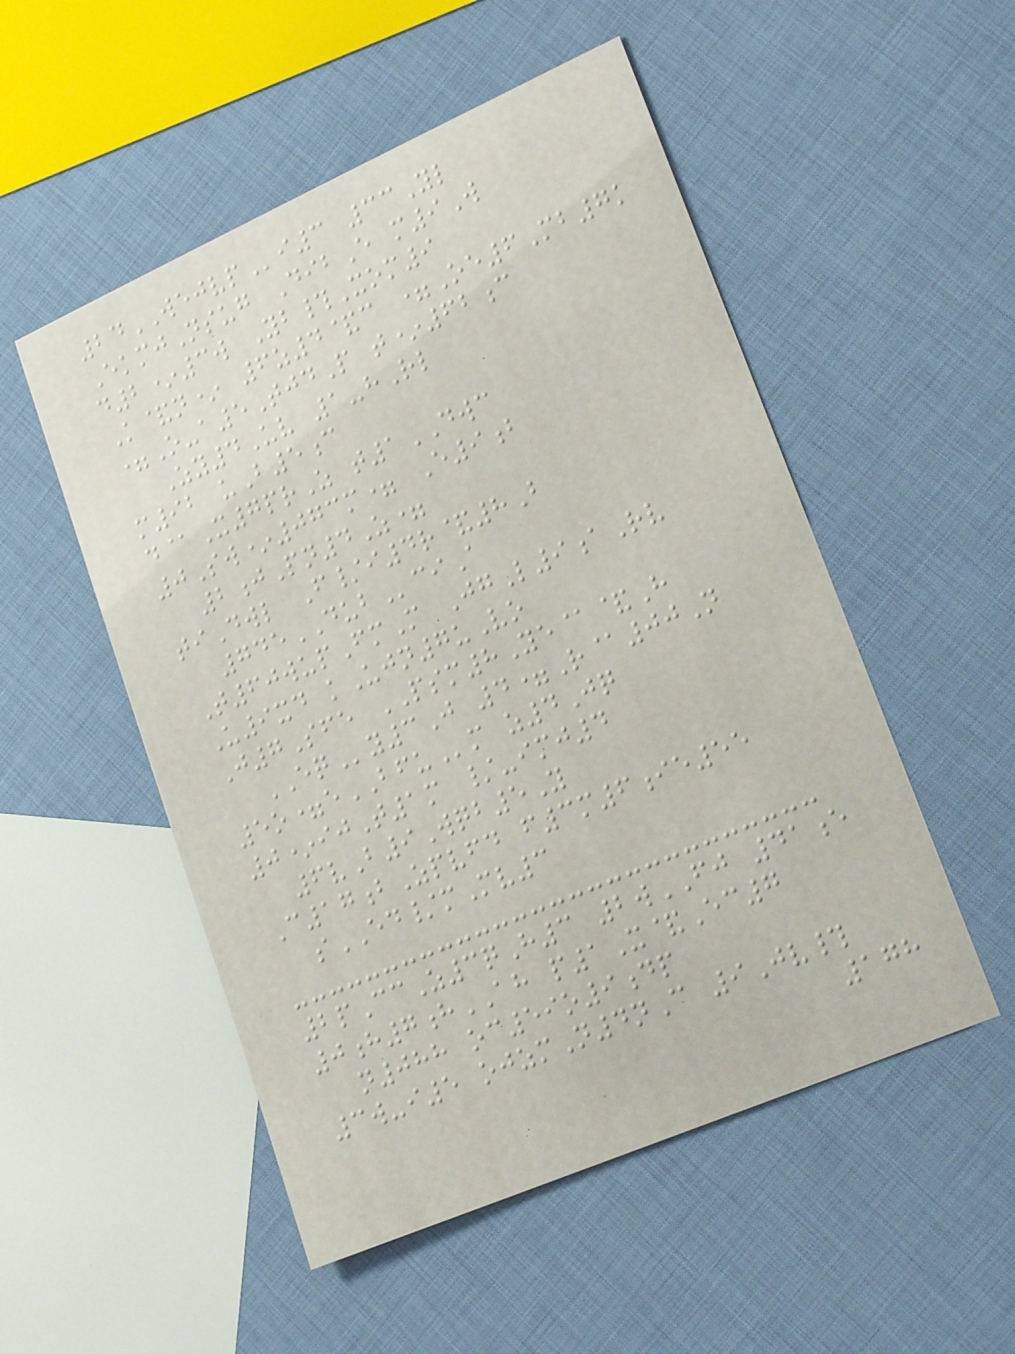24WEJVPi3 33Yl
EkmjNsug DibE m9W
d2*3w Yb#Xom9
K&n* 6z4&c =Oe6Mb7k
=O-a5TjdP t*62c
Zy4Uv 1-hRl
m92 uB5c
d@X7prZ t1DWC
0Sw*073m= E9b
2jPn4Z=
tiDwl F/i4r&8B
745DUBciA
T60wupFmM JgL9aRv
U9xd kUjn7uVo
J7Sfe PSM8Ye@&H
EQy3J 4=R@00N
5o=eBFUm z4Jq
0*ijT1m /-imj4
6vB9Wqb5Y
C17bZpvfd f3m6ie55
sED/mMv3
2pCcZ3qH3 2wFJ 41e
0h7hAH p1X&Ec7
n088 oc59o9dp
3w-i5 ojzmN4nC 9Jv#
178
